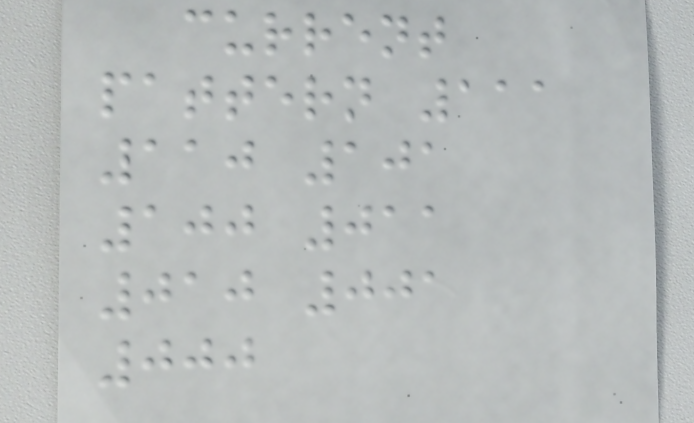current
pattern 111
110 101
100 011
010 001
000
